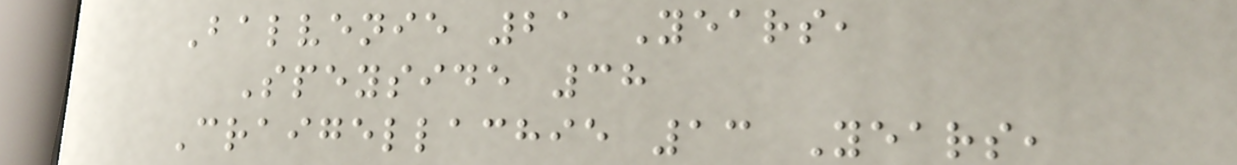Balvenie 21 Years,
Speyside 38
Craigellachie 13 Years,
